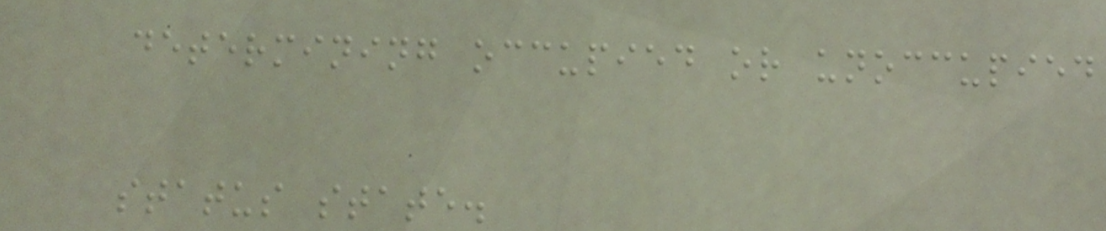determining occupied or unoccupied
status state.
